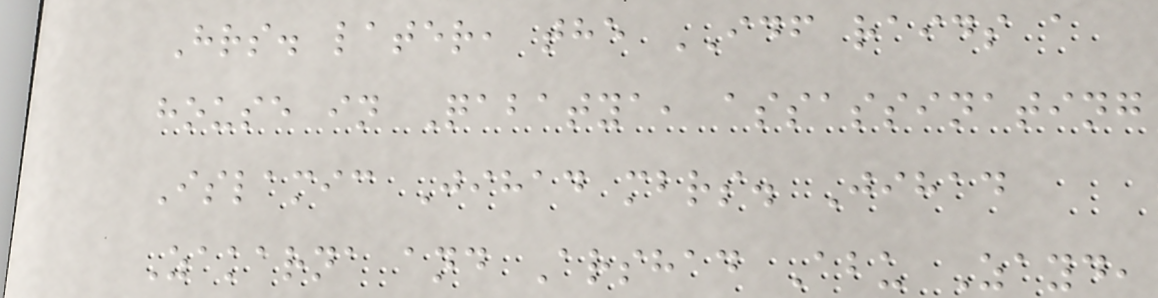Hrs. later, the IDF raids a
house in Qabatya, assassinating
Islamic Jihad mbrs. Jihad
Zakarna and Arshad Abu Zayd,
